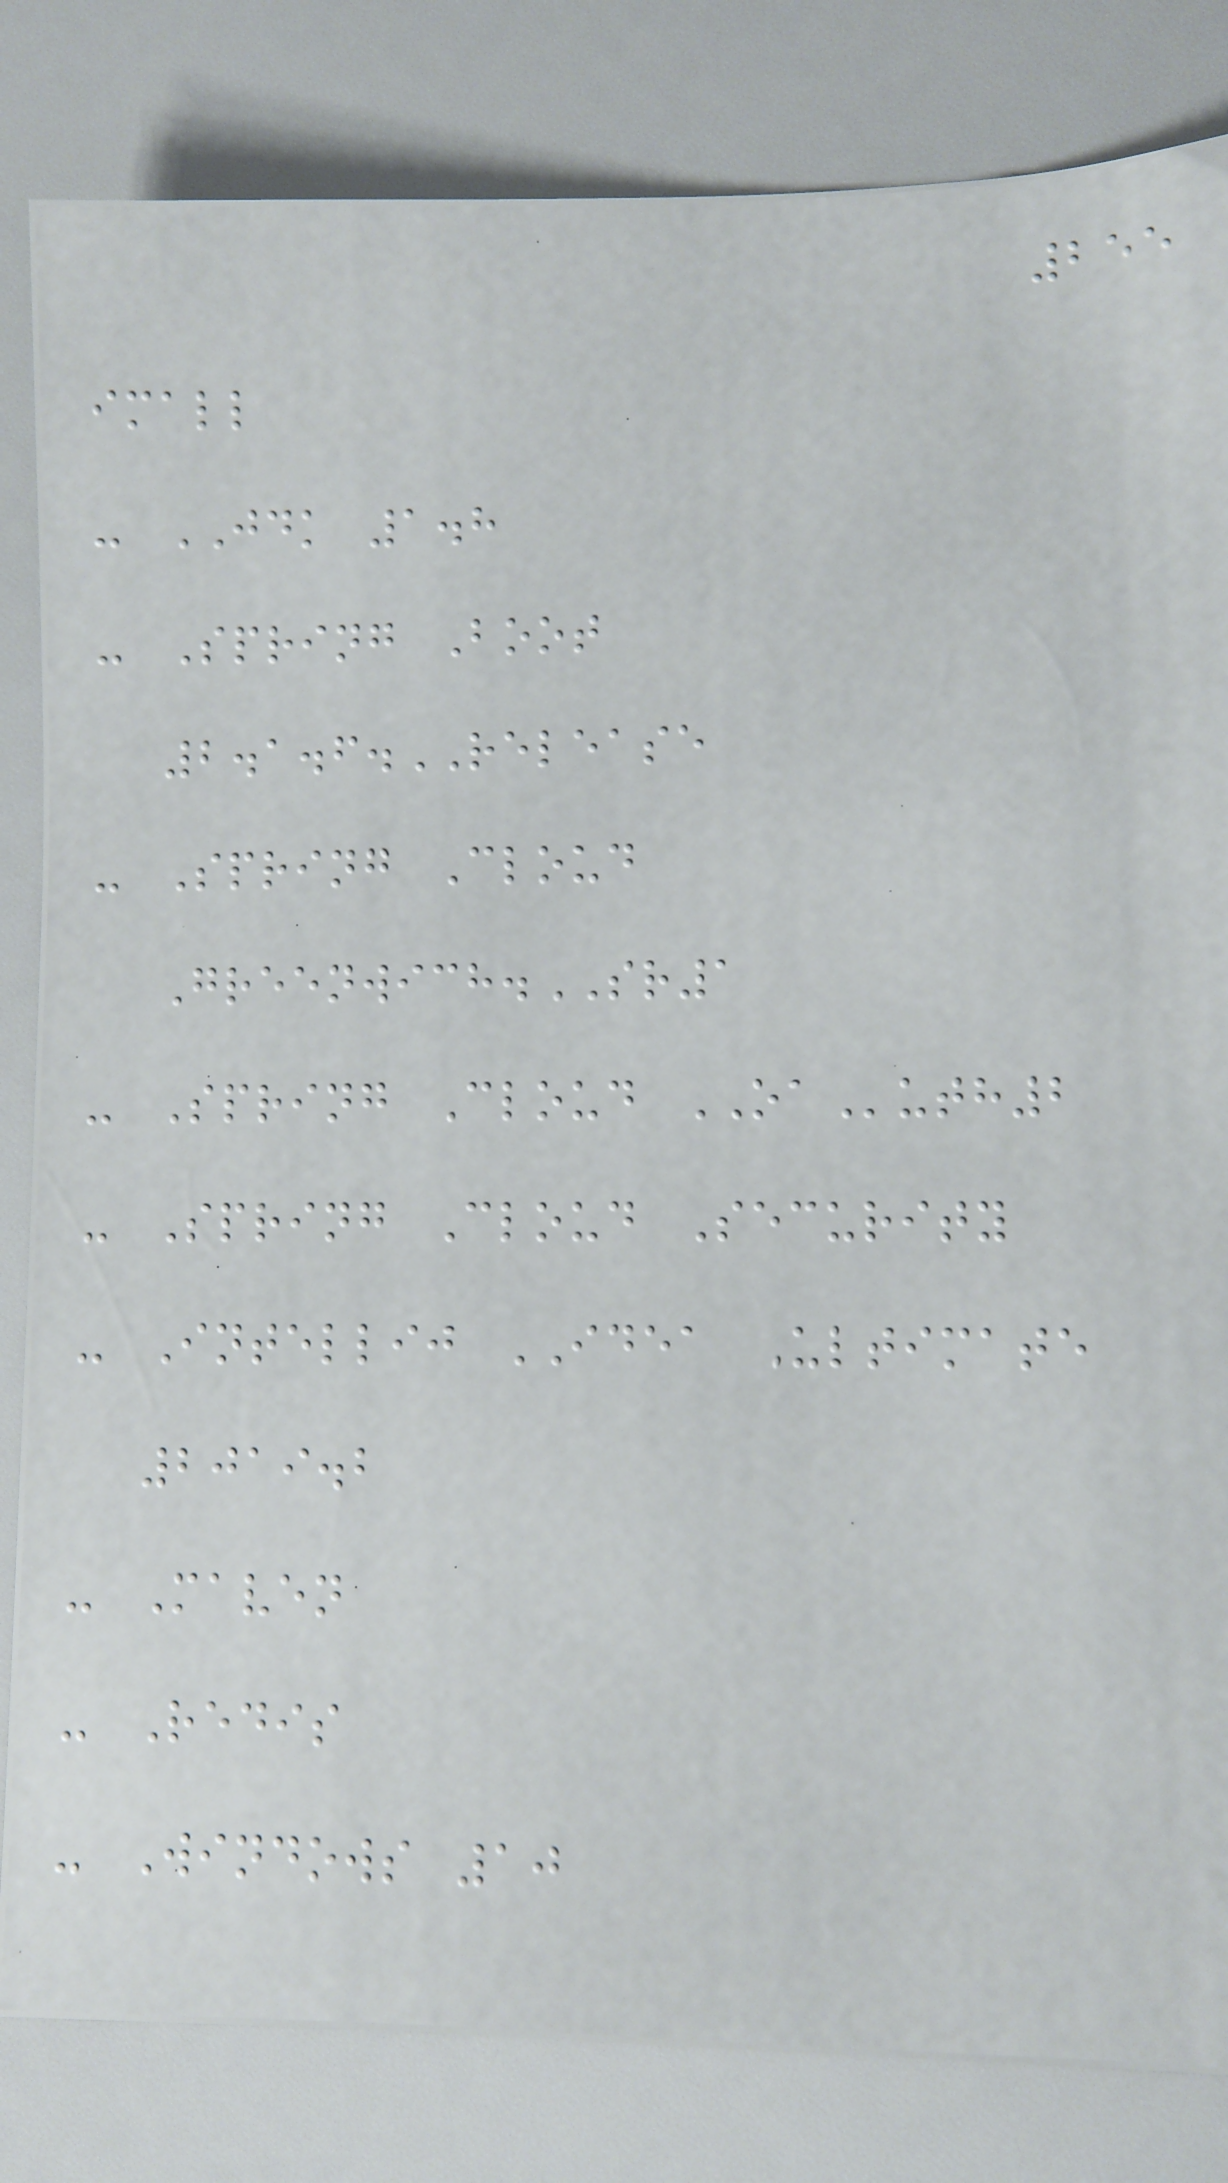255
imall
- JDK 1.8
- Spring Boot
2.1.6.RELEASE
- Spring Cloud
Greenwich.SR1
- Spring Cloud OAuth2
- Spring Cloud Security
- Intellij IDEA Ultimate
2019.2
- Maven
- Redis
- Windows 10
